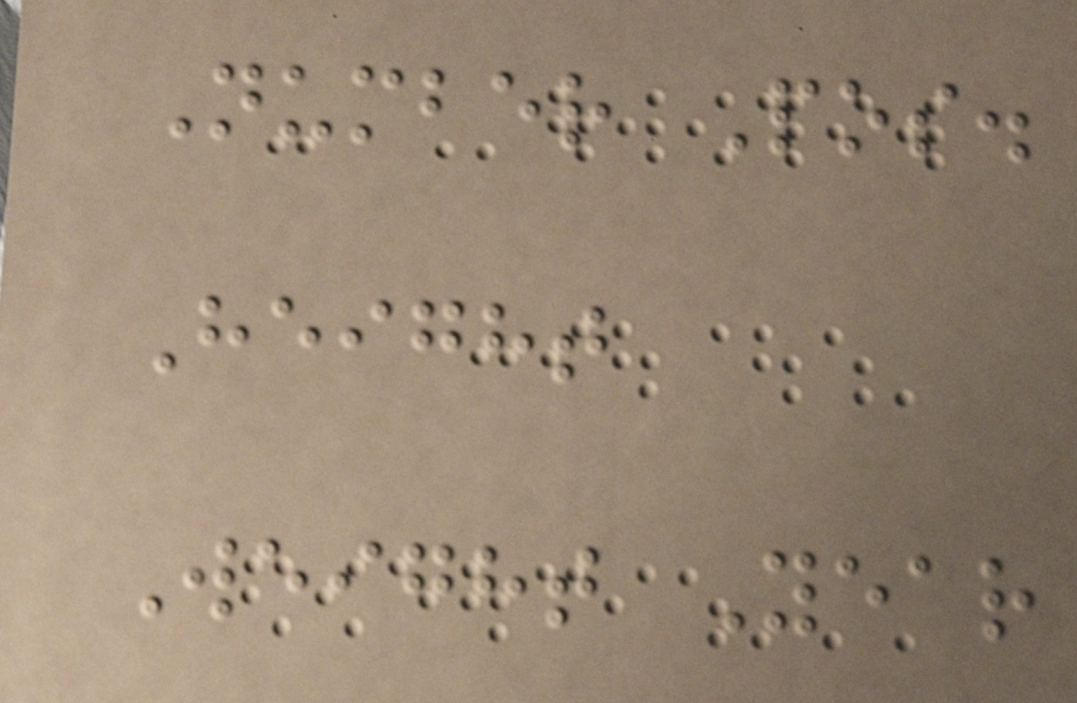Number Pos.
Height
Weight Year
